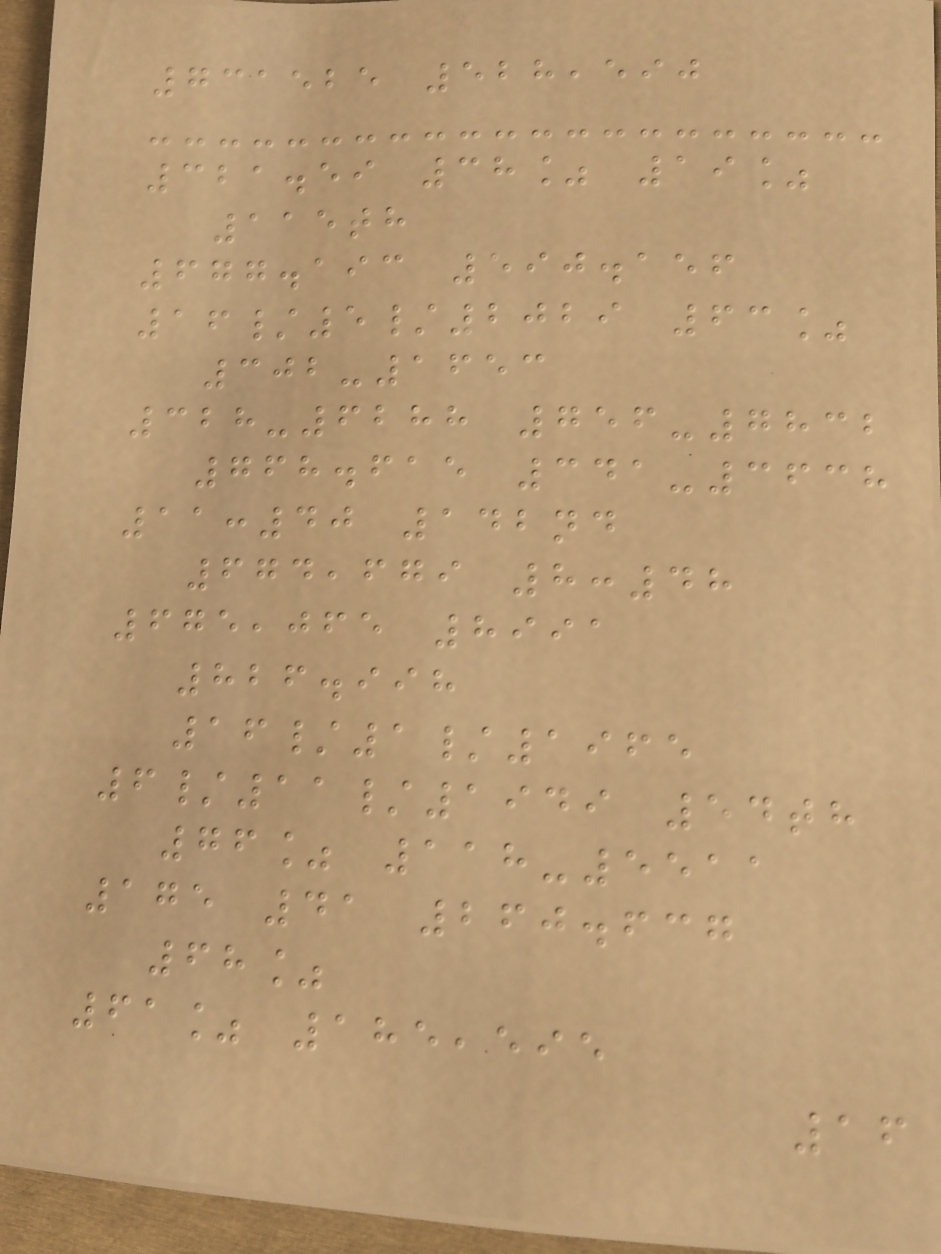731525 528,590
321.59 38% 19%
115th
677.193 590.156
16/5/2029 63%
302-1653
328-6288 756-7832
768.615 341-3638
11:40 142nd
674,679 8:48
675,065 8991
826.998
16/1/1965
6/11/1949 54th
76% 118-5511
175 41 260.637
68%
61% 185,595
16
